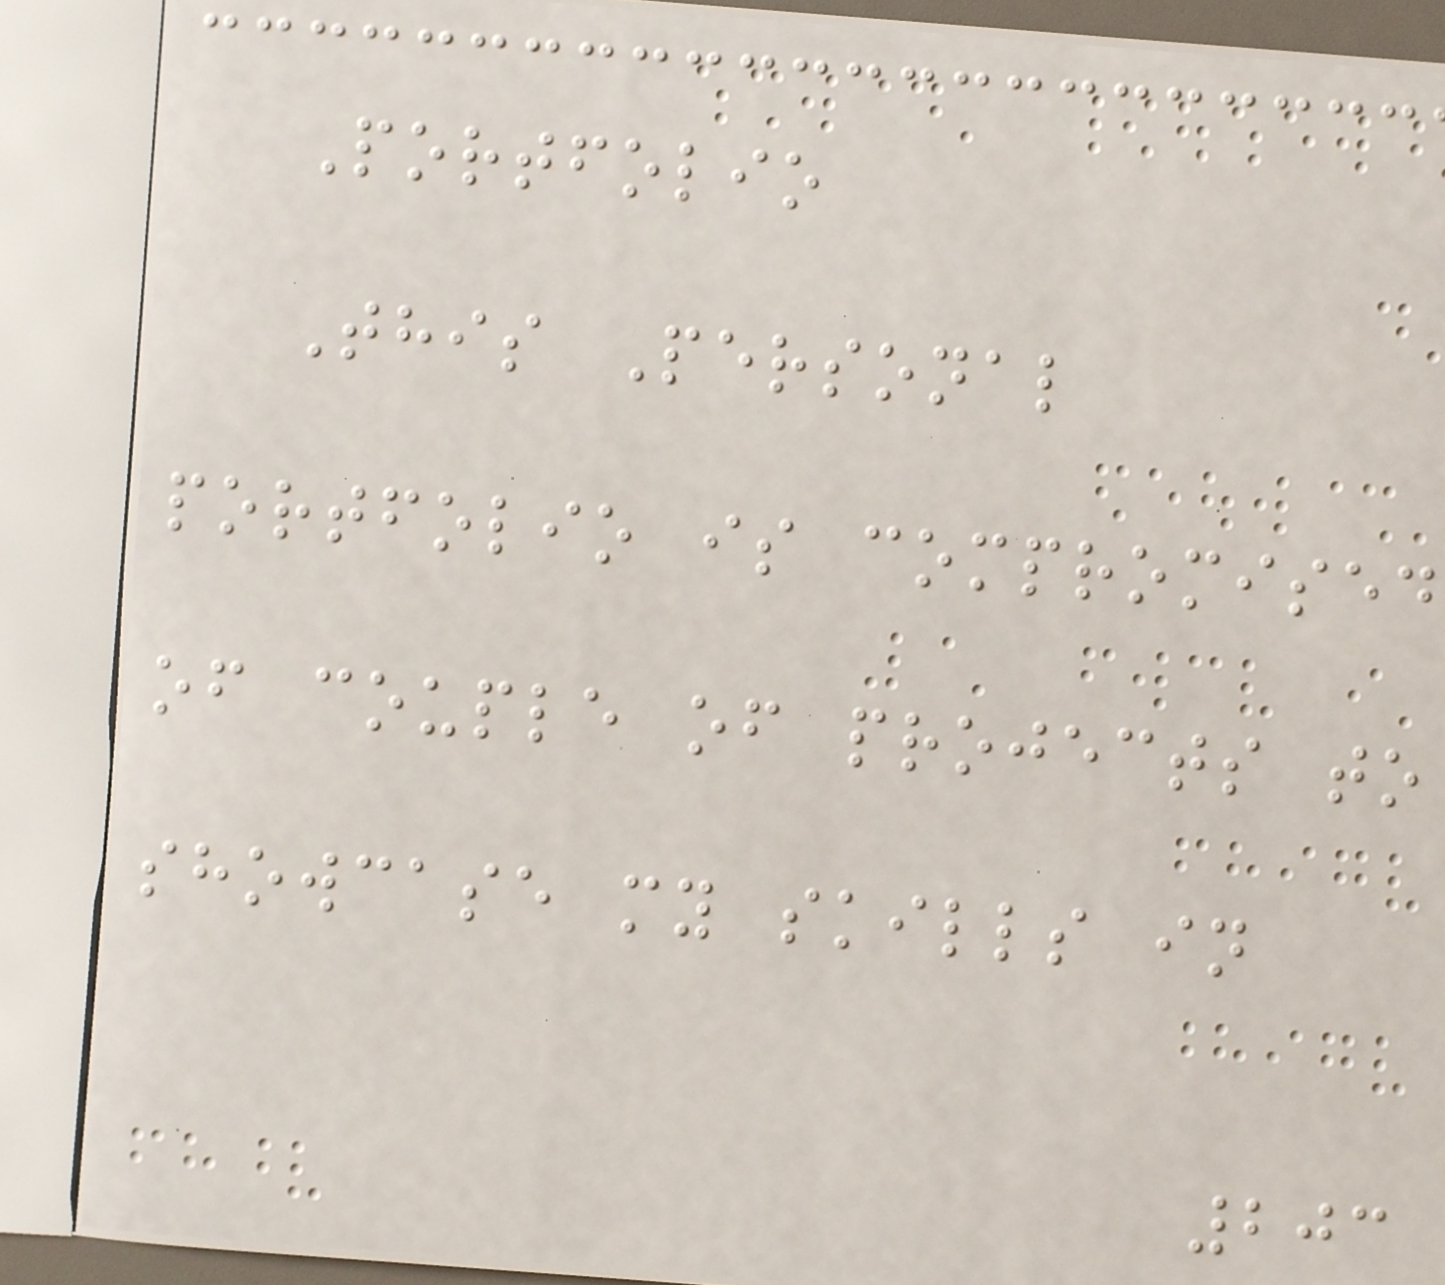Portfolio
This Personal
portfolio is compromised
of couple of projects to
showcase my skills in
203
